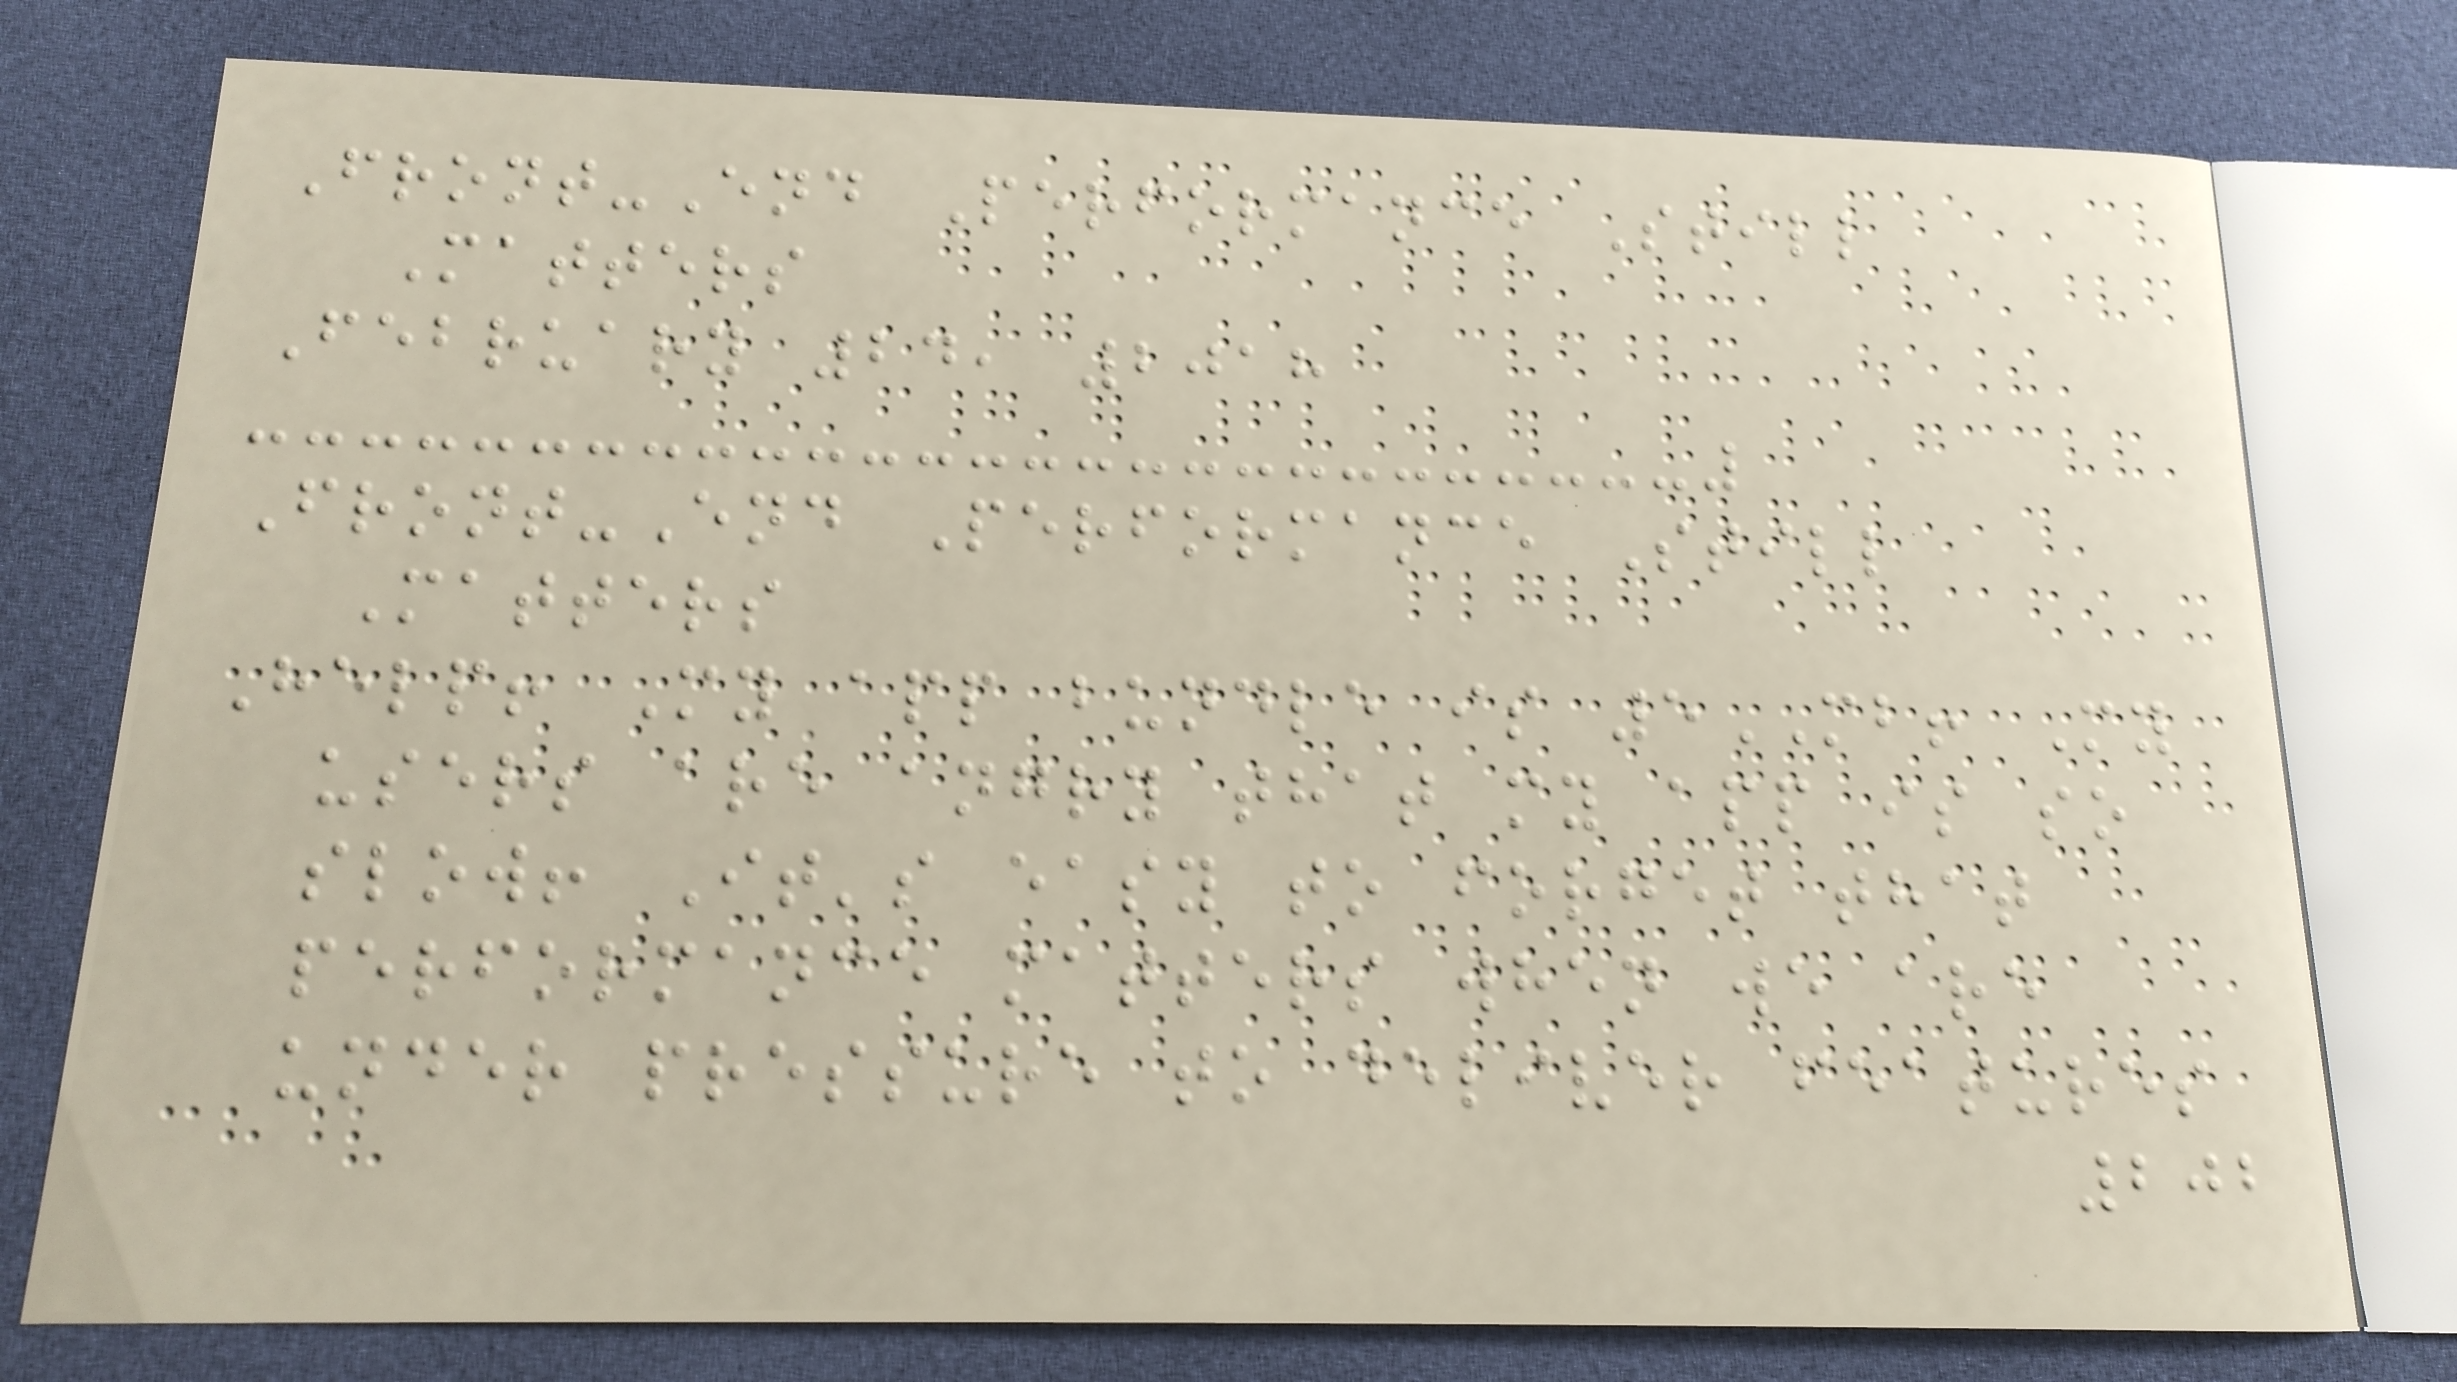Front-End Performance Still
Matters
February 24, 2018
Front-End Performance Still
Matters
Help! My app bundle is 5MB! My
users are angry that my app is so
slow! It's easy to forget that
performance matters when we are
under pressure to deliver features
202
